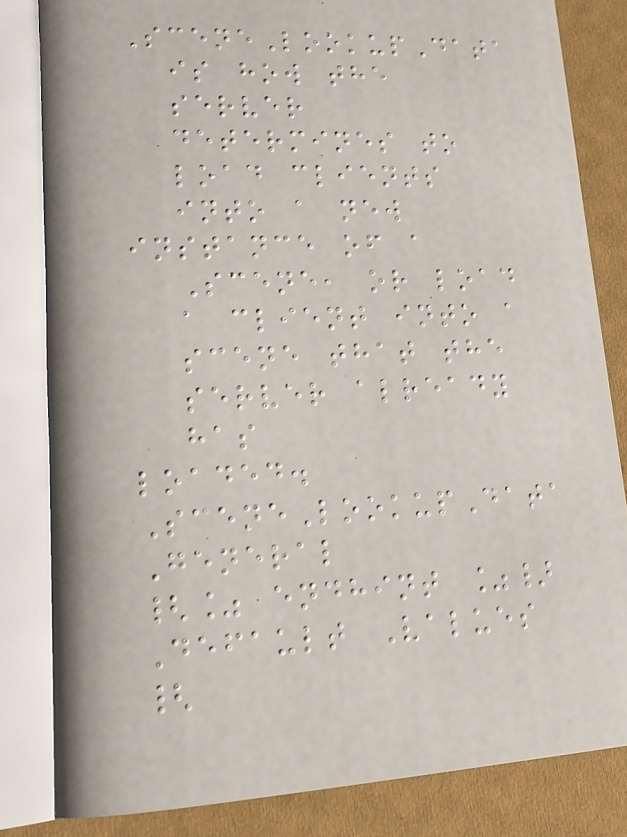SceneLookupData
is how the
server
determines to
load clients
into a new
instance of a
Scene, or load
a client into a
scene that the
server already
has
loaded.
SceneLookupData
General
{% endhint %}
Default Values
{
